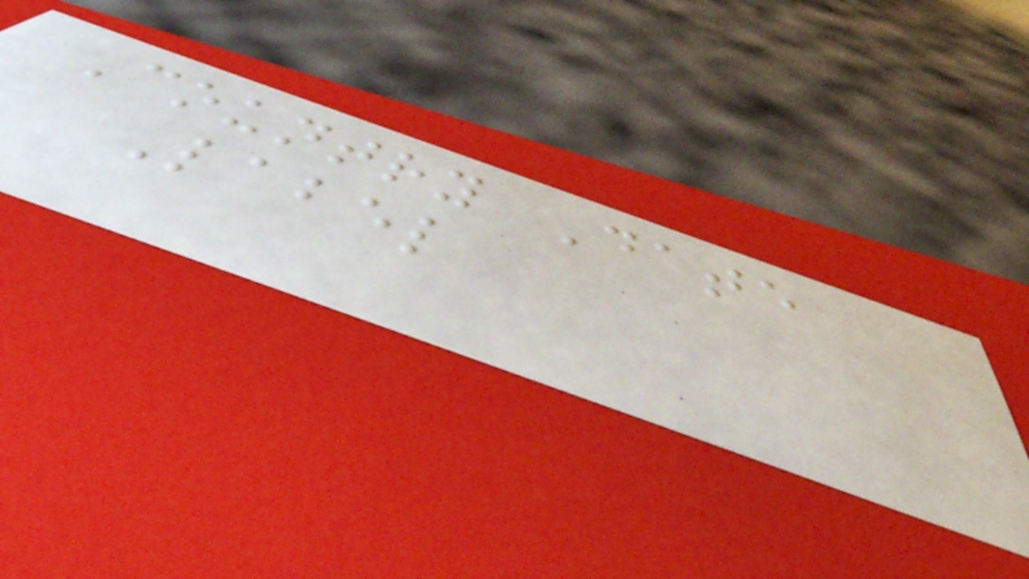Country Date
Label
